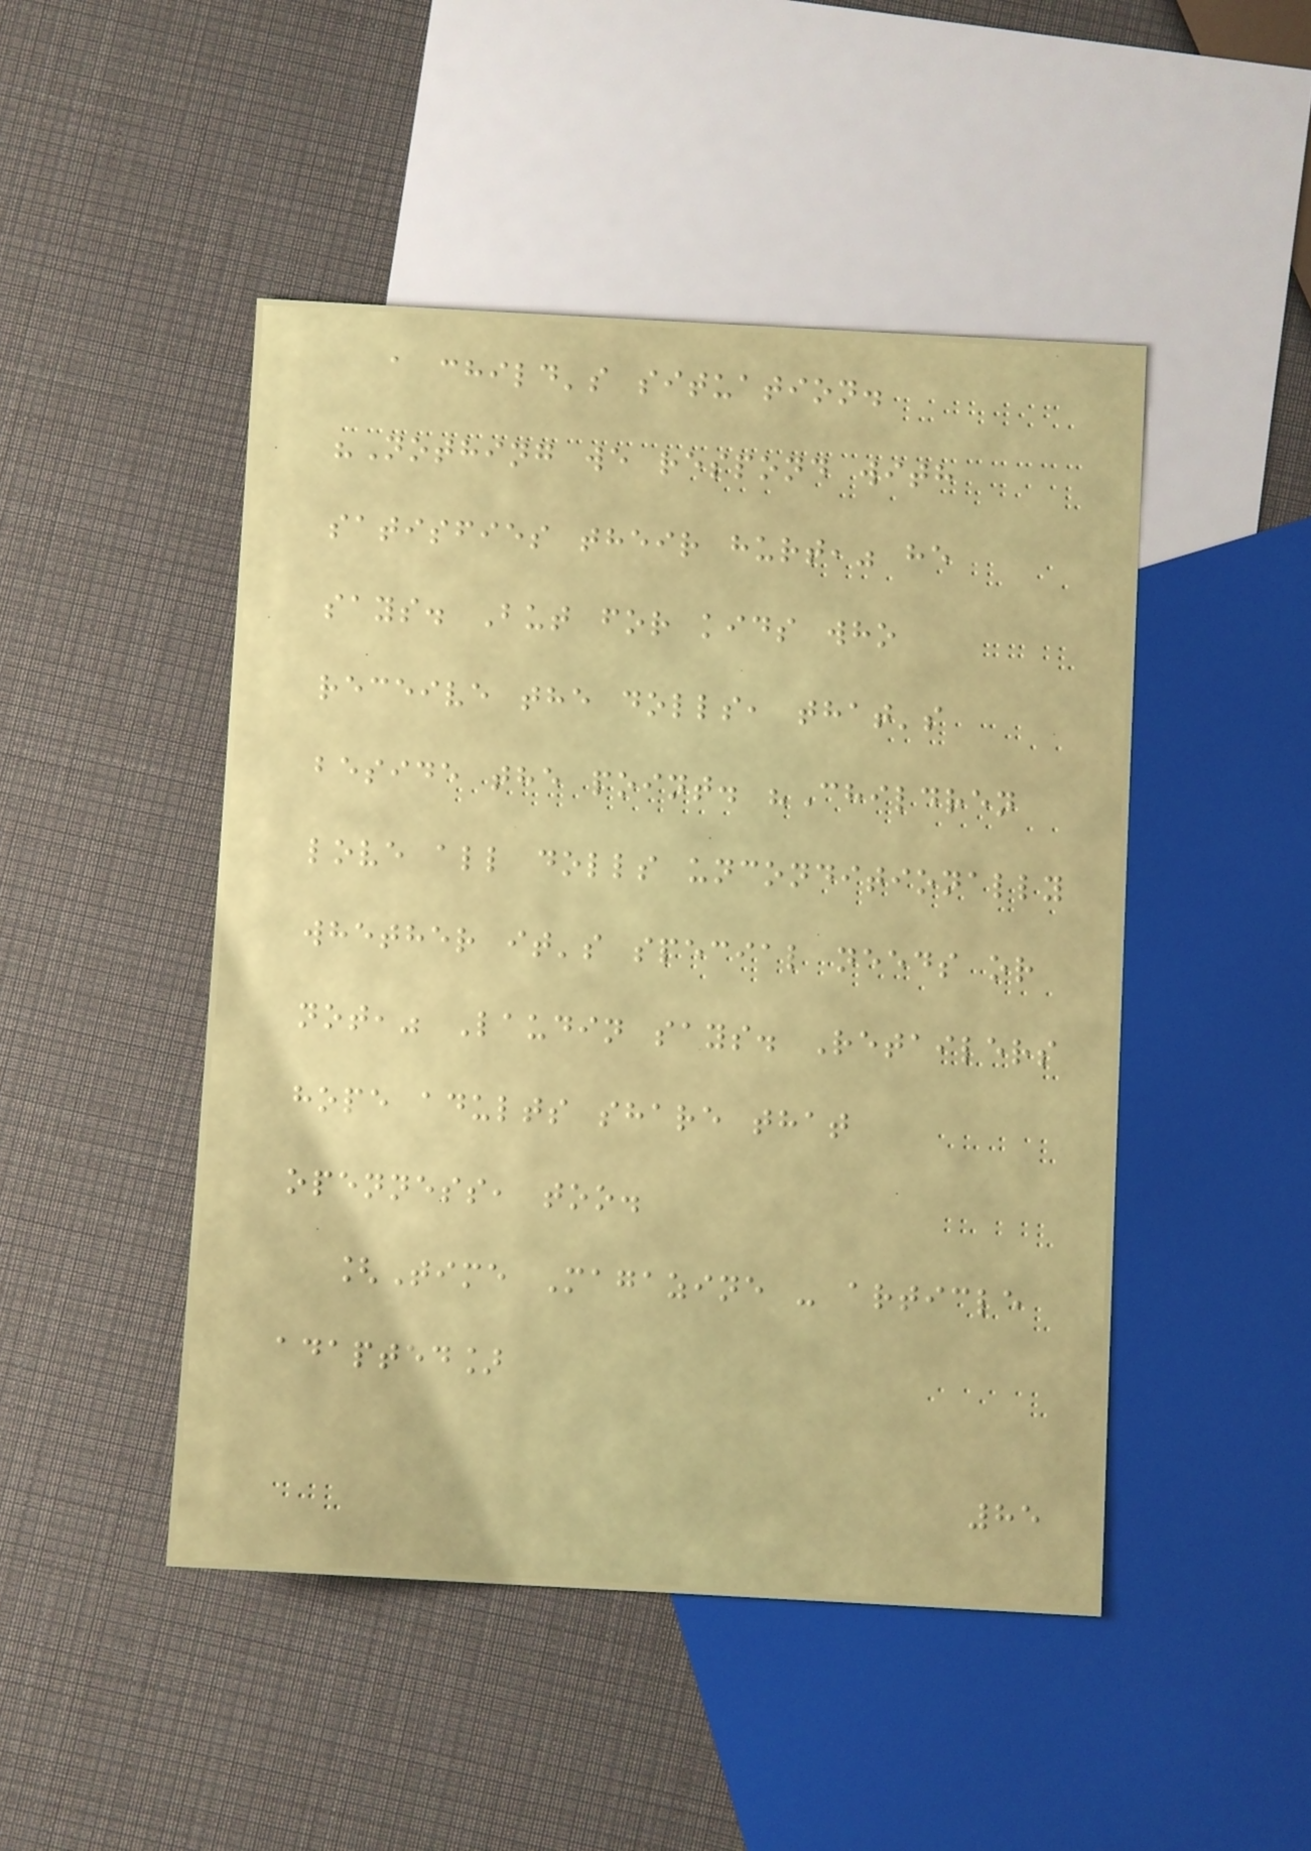a child's situation.
"Nothing we respond with
satisfies their hurt," he
says. But for kids who
receive the dolls, that's
beside the point. "Children
love all dolls unconditionally
whether it's special needs or
not," Laudin says. Retailers
hope adults share that
openness, too.
[Time Magazine - article
adapted]
85
